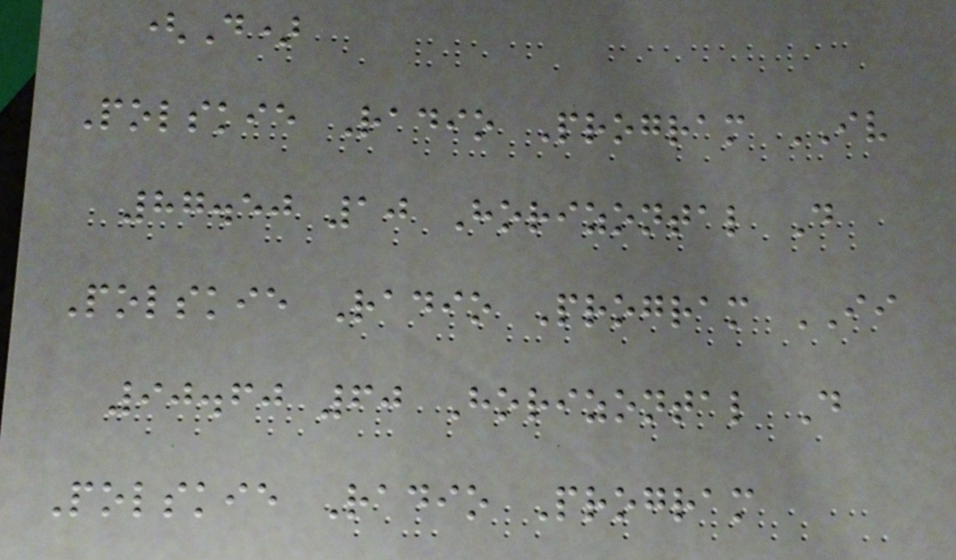(D)
Polskie Radio Program IV
87.50 10 Horizontal D
Polskie Radio Program II
90.60 60 Horizontal D
Polskie Radio Program
